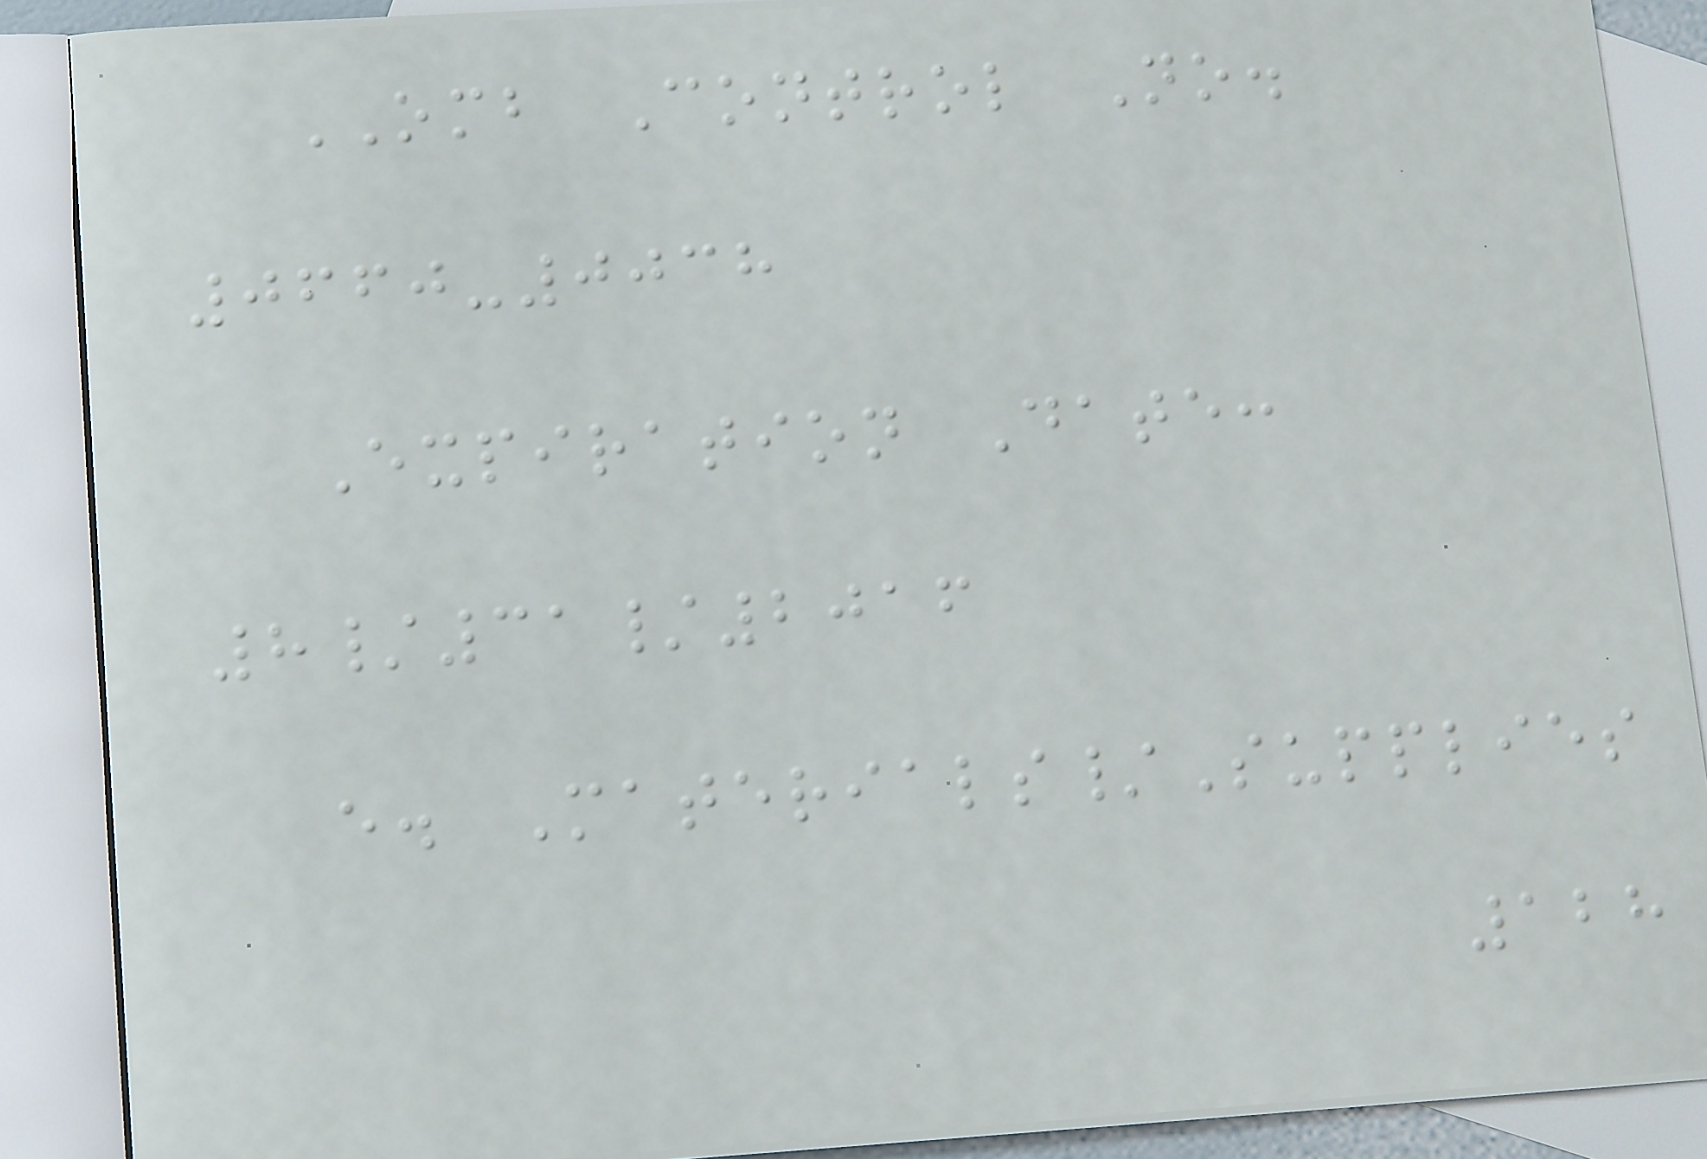OMB Control No.
0660-0038
Expiration Date:
8/31/2016
e. Materials/Supplies
128
